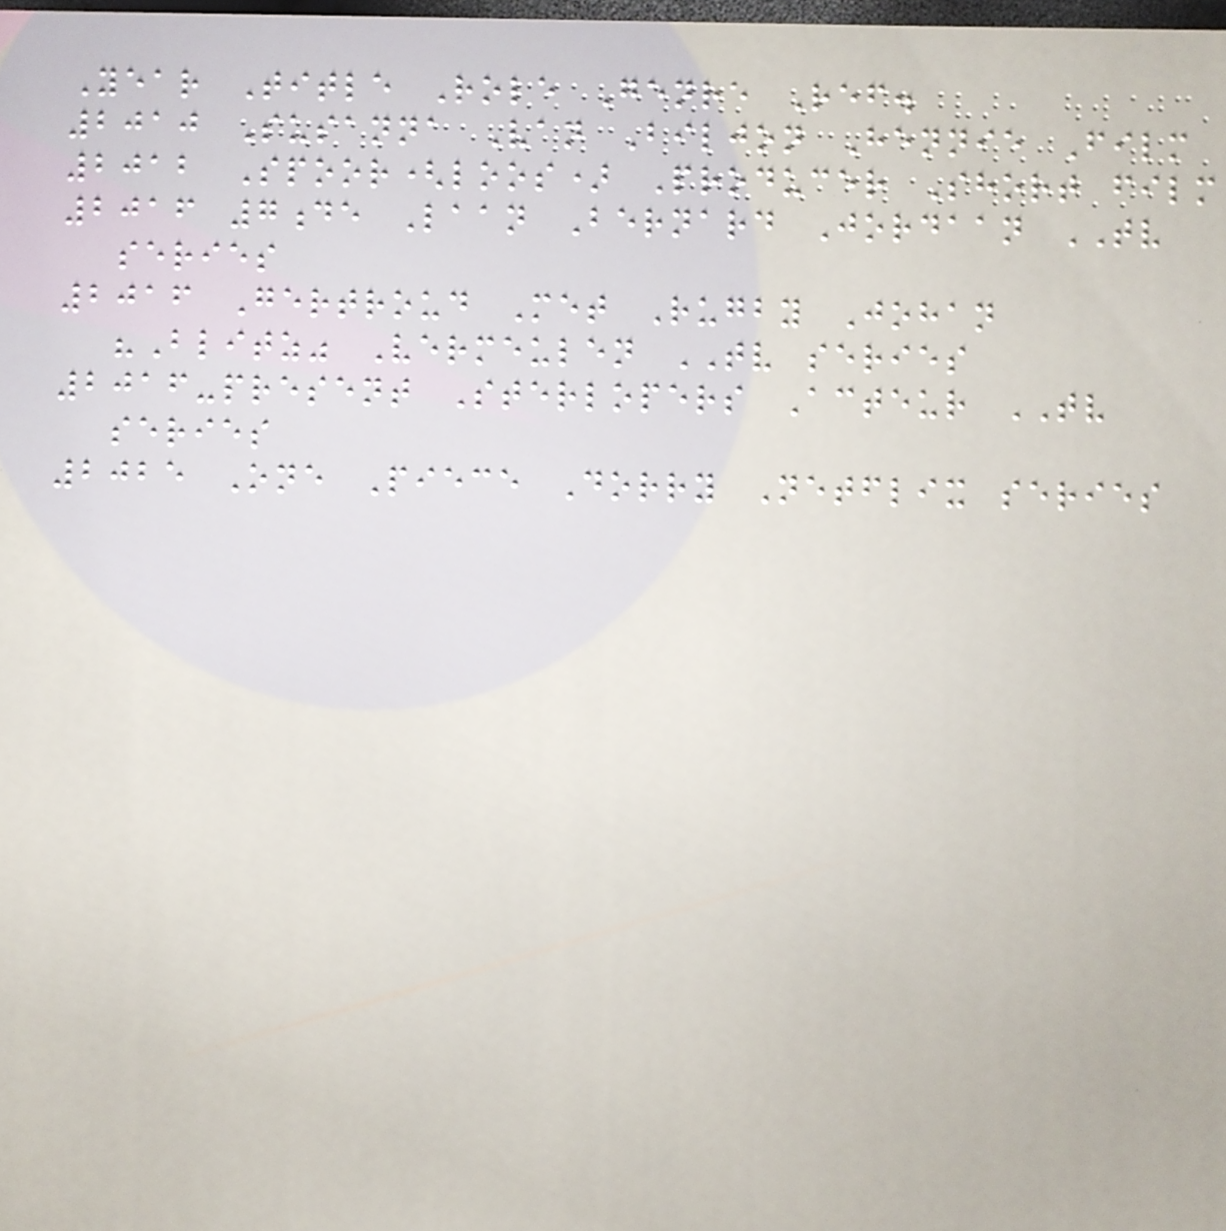Year Title Role Genre Ref.
2010 Susanna Van Biljon Hennie Film
2012 Spoor(loos) Producer Short film
2016 7de Laan Bernard Jordaan TV
series
2016 Gertroud Met Rugby Johan
"Blitz" Vermeulen TV series
2016-present Sterlopers Acteur TV
series
2025 One Piece Dorry Netflix series
